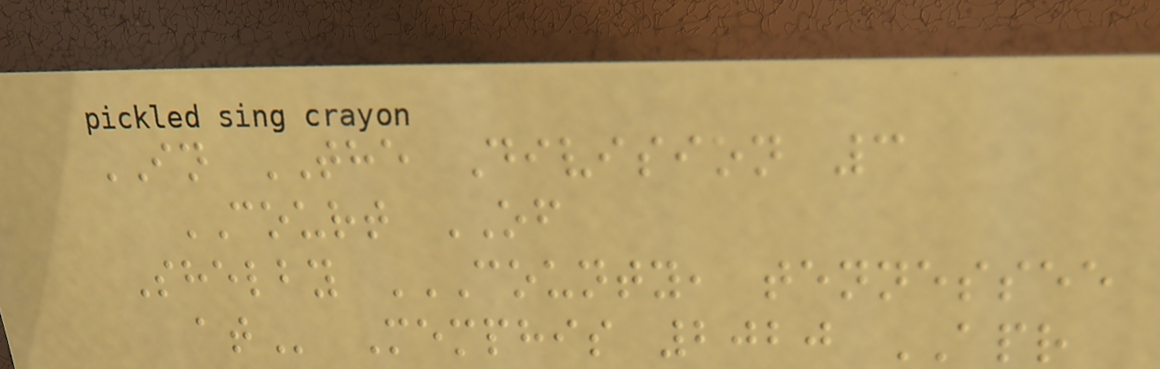IN THE Division 3
COURT OF
Shelby COUNTY, TENNESSEE
AT Memphis 2020 APR
